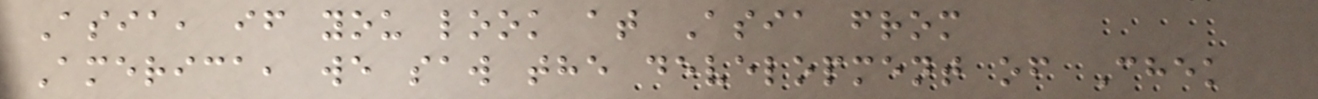Asia, if you look at Asia from
America, we saw the development of Chek
